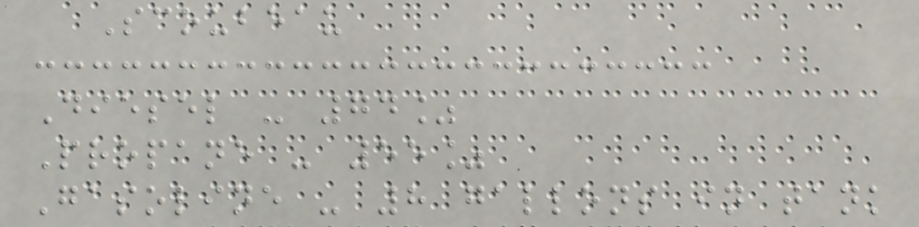Scoubeau
Diesel - 74%
Propane - 55%
Gasoline - 8 gallons in tank
